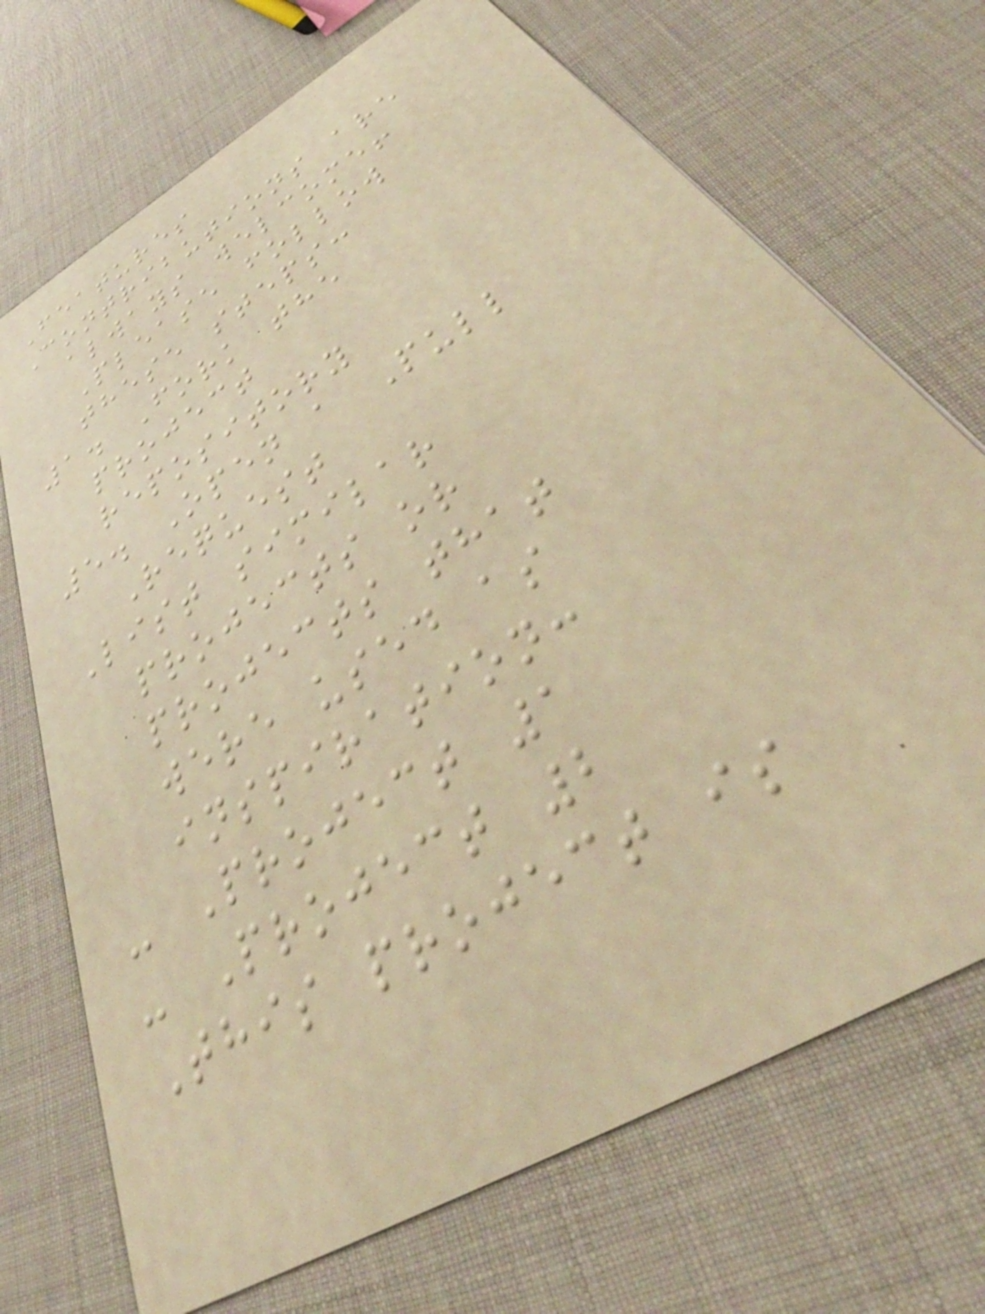Features
Contributions are
always welcome!
Please follow
these steps:
1. Fork the
project
repository
5. Open a Pull
Request
List similar
projects or
projects that
were used as
inspiration:
- Project 1
- Project 2
This project is
